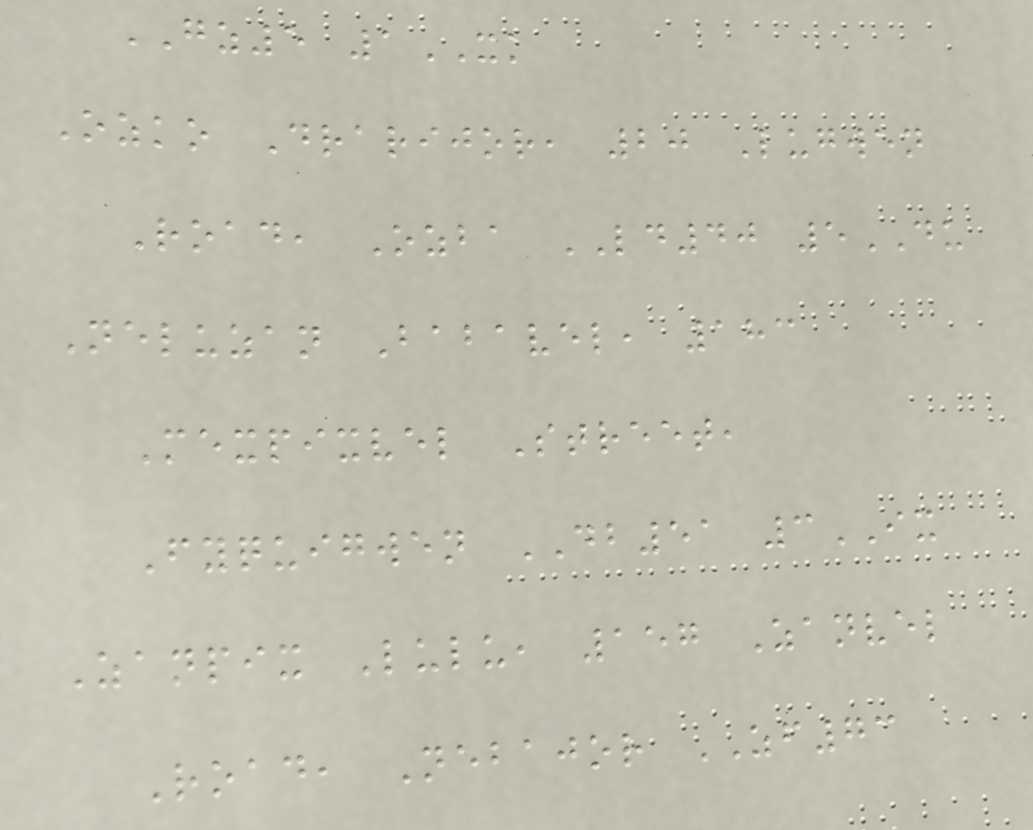GZ5 1XK
Ozko Drarijor, 20 Lugwen
Road, Ozba LD40 5DU
Neluzan Babavel, 183
Mexpixvel Street,
Fyquigwen DB51 3IX
Zanpix Lulu, 157 Zanvel
Road, Nebajor ZF73
